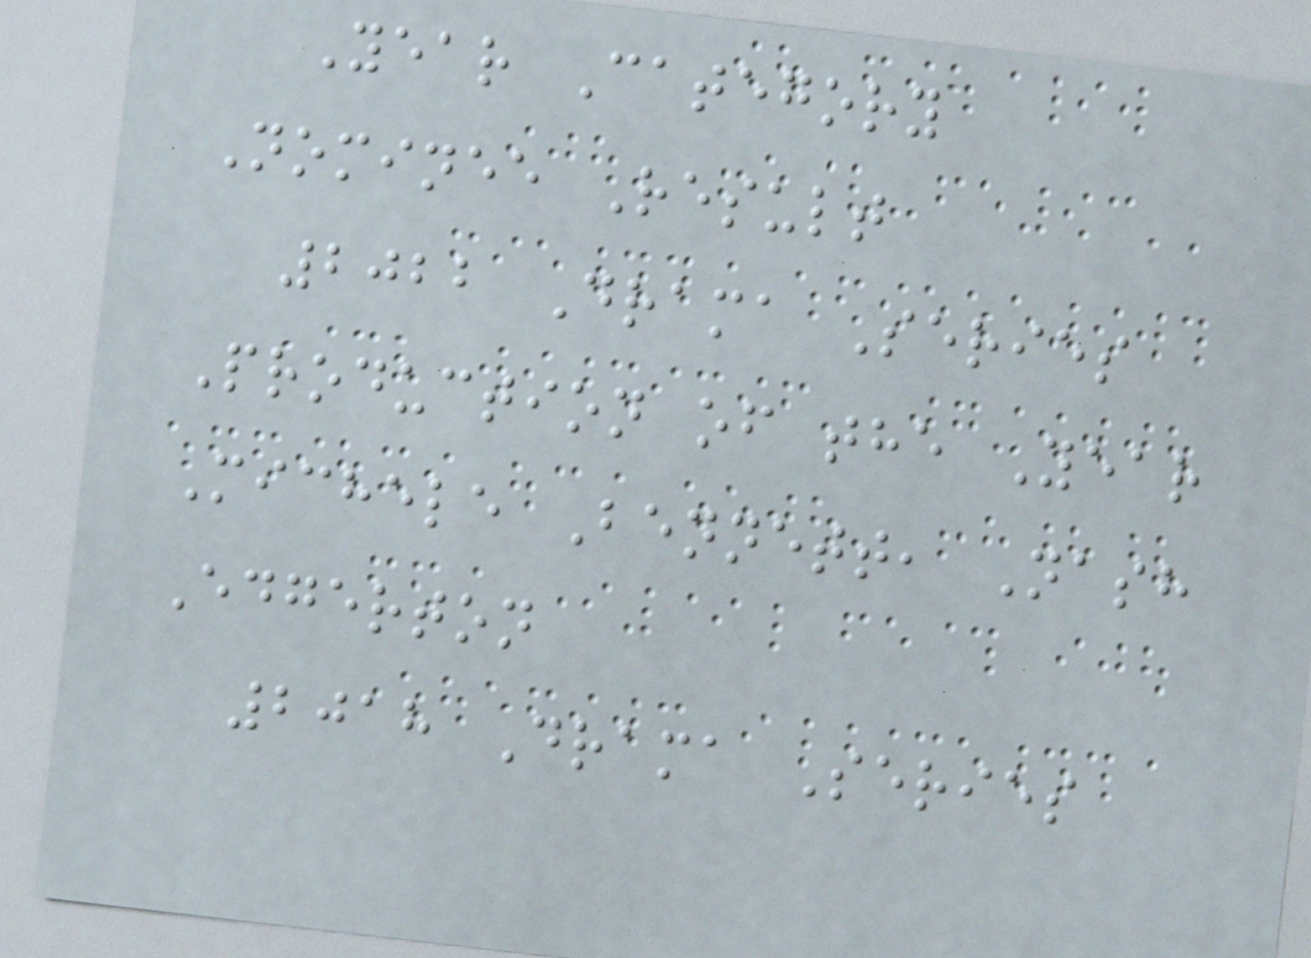Year Category
Nominee Result
2022 Drama Series
Production of the Year
Michele Bennett, Nash
Edgerton
2018 Drama Series
